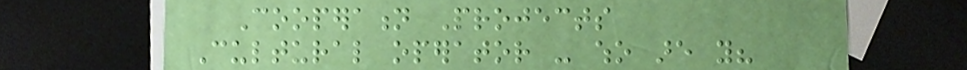Cooperation Projects
Cultural operator - who are you?
